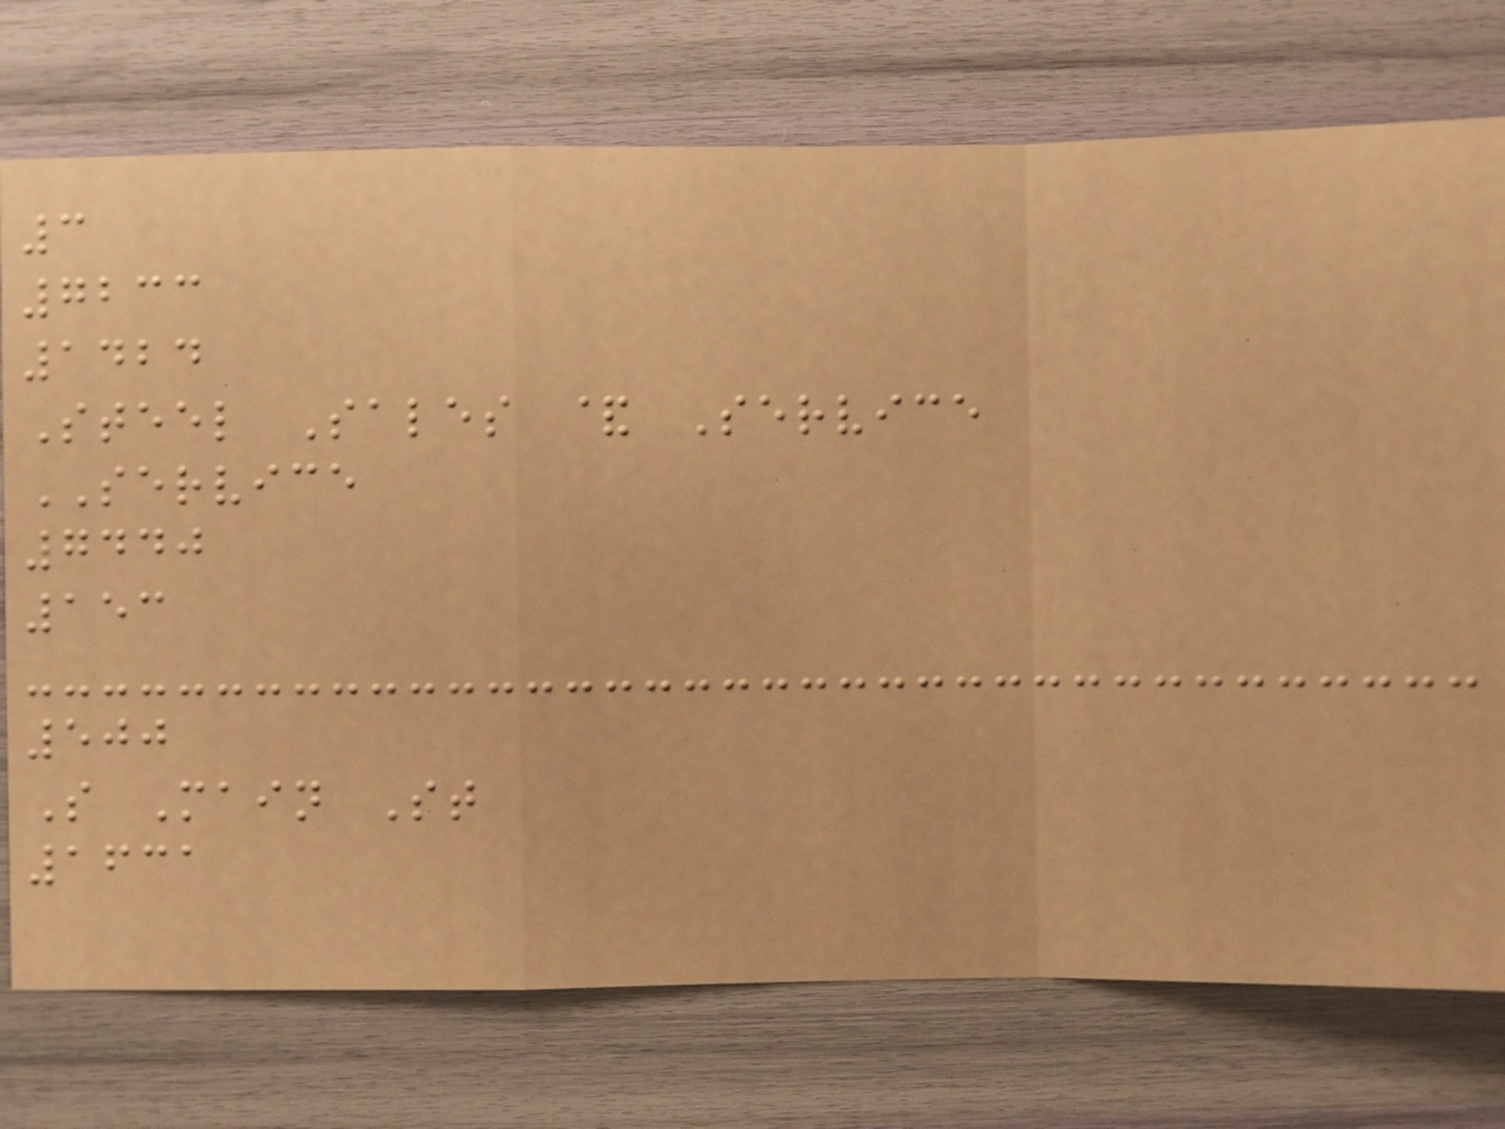3
7233
1424
Steel Sales & Service
SERVICE
7440
153
500
S Main St
1631
